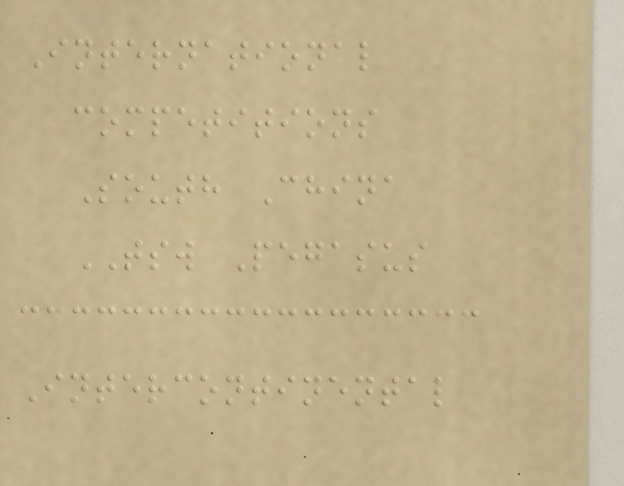International
competitions
South China
TSW Pegasus
Intercontinental
